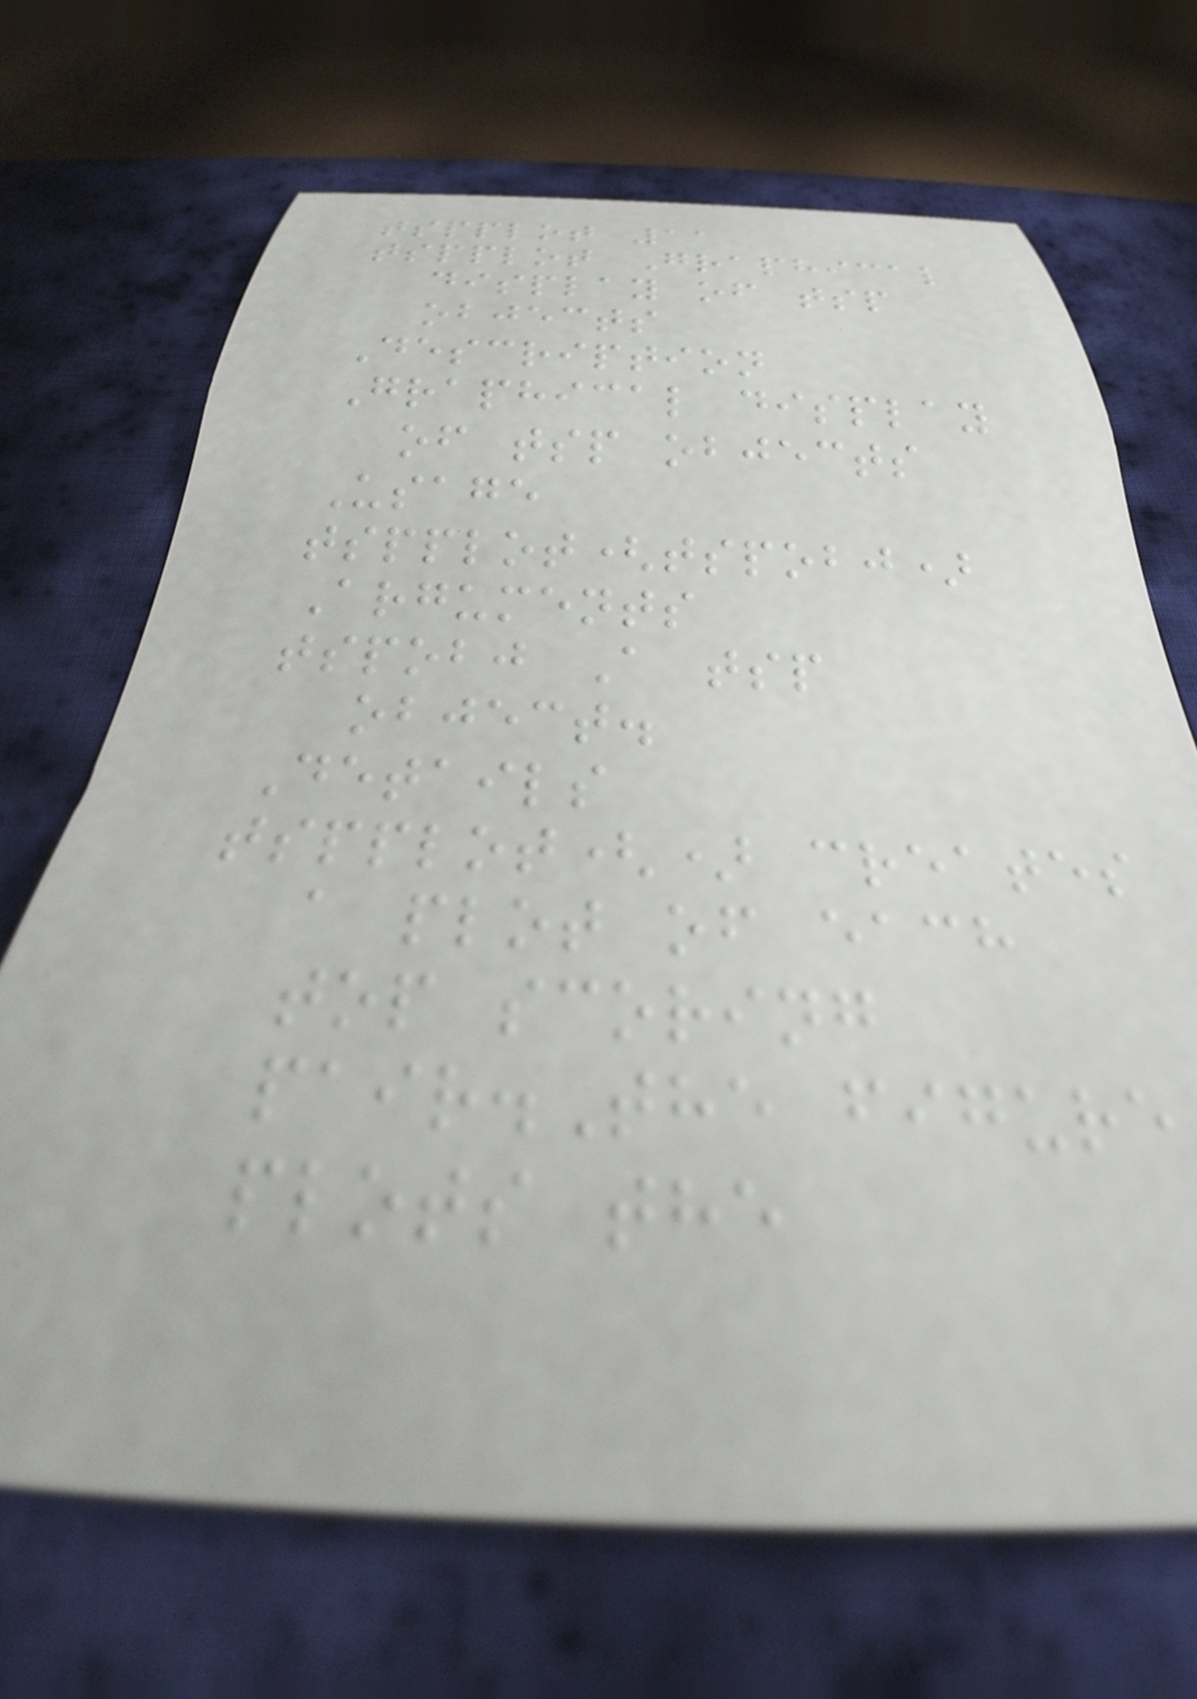tspplot 11
tspplot Graphical
display of tsp
objects
Description
Graphical display
of tsp objects
Usage
tspplot(tspobj)
Arguments
tspobj A tsp
object.
Details
tspplot() creates
a plot of each
top scoring
pair.The figure
plots the
